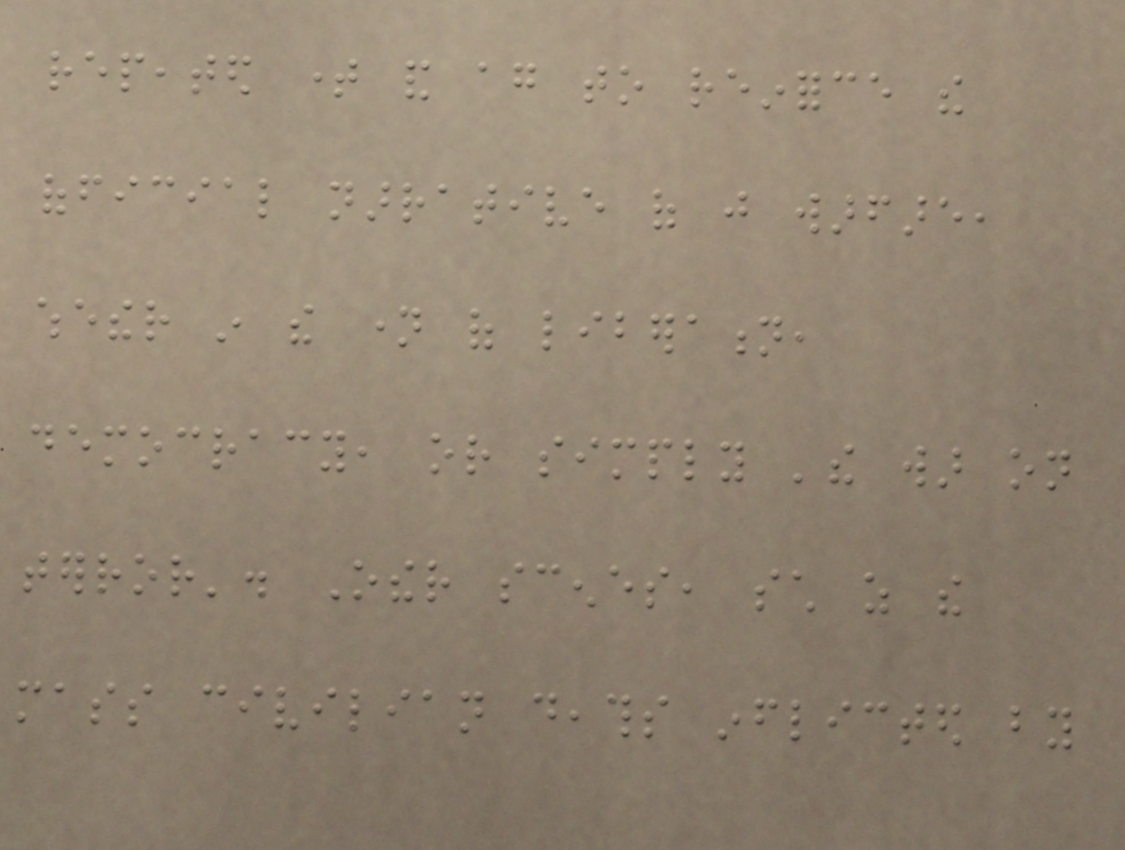repeated time and again to reinforce the
official narrative of just warfare,
whether in the name of liberation,
democracy, or simply 'the war on
terror'. Other scenes, such as the
mass civilian deaths inflicted by
